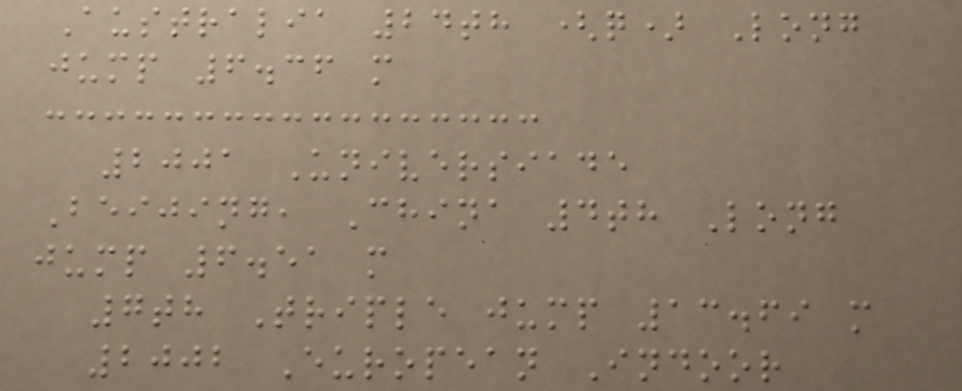Australia 24th (q) Long
jump 6.36 m
2001 Universiade
Beijing, China 4th Long
jump 6.51 m
7th Triple jump 13.69 m
2002 European Indoor
